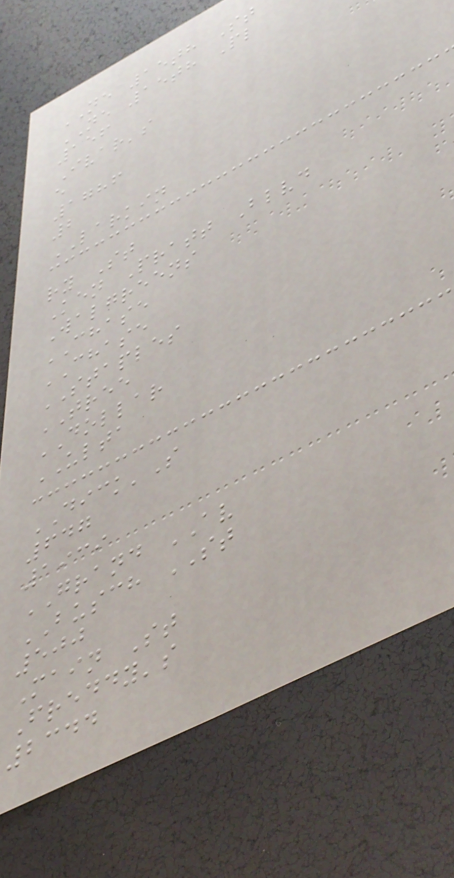NE 15th St
NE 15th Pl
156
Ivar's
e
1786
2
LARKIN
ry St
Ken Pratt Blvd
Walgreens
CHASE
CHASE
STAPLES
TREE
DOLLAR
ULTA
DICK'S
647
1939
GRAND AV
BUSCH ST
500
Main St
Freddy's
2344
